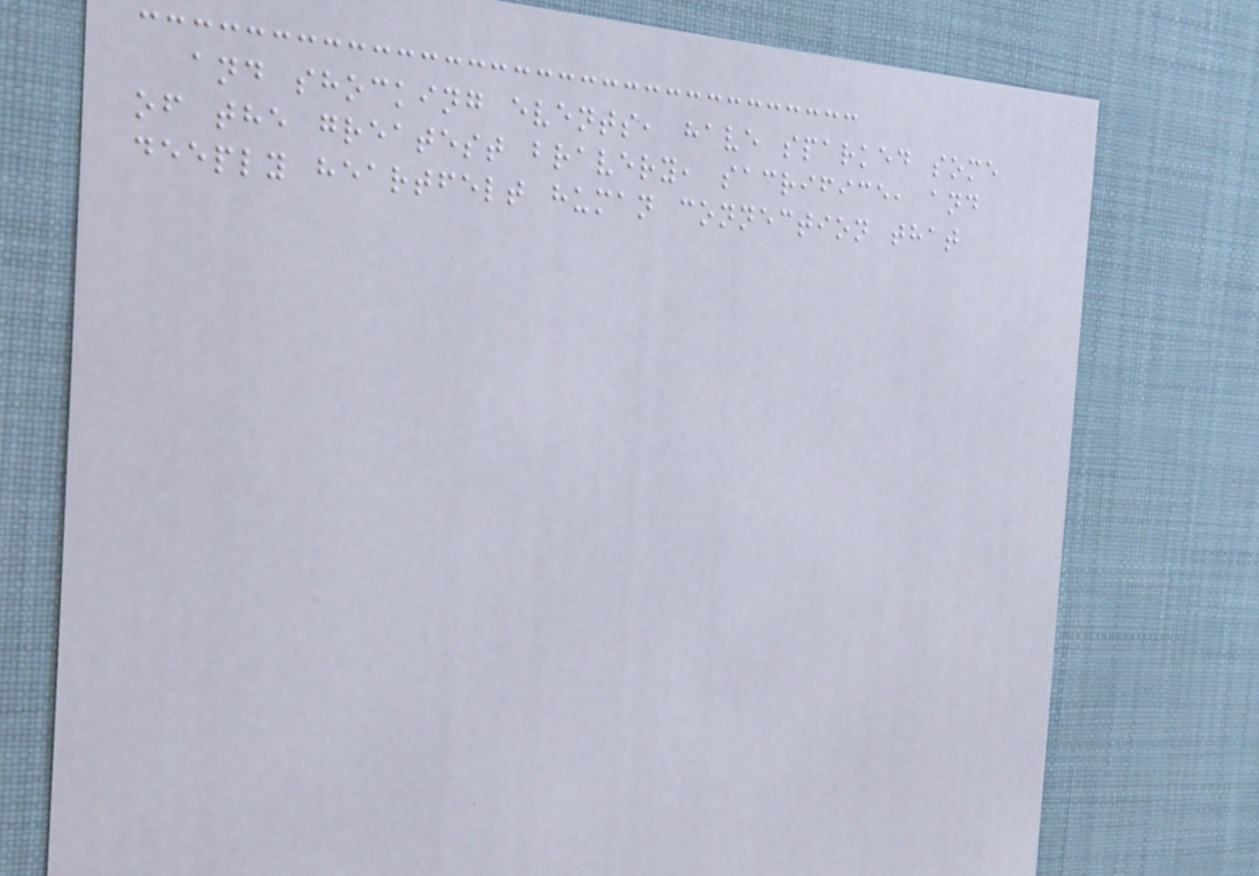and shocking events, have sparked some
of the greatest bravery, sacrifice, and
deeply heartfelt human connection that
